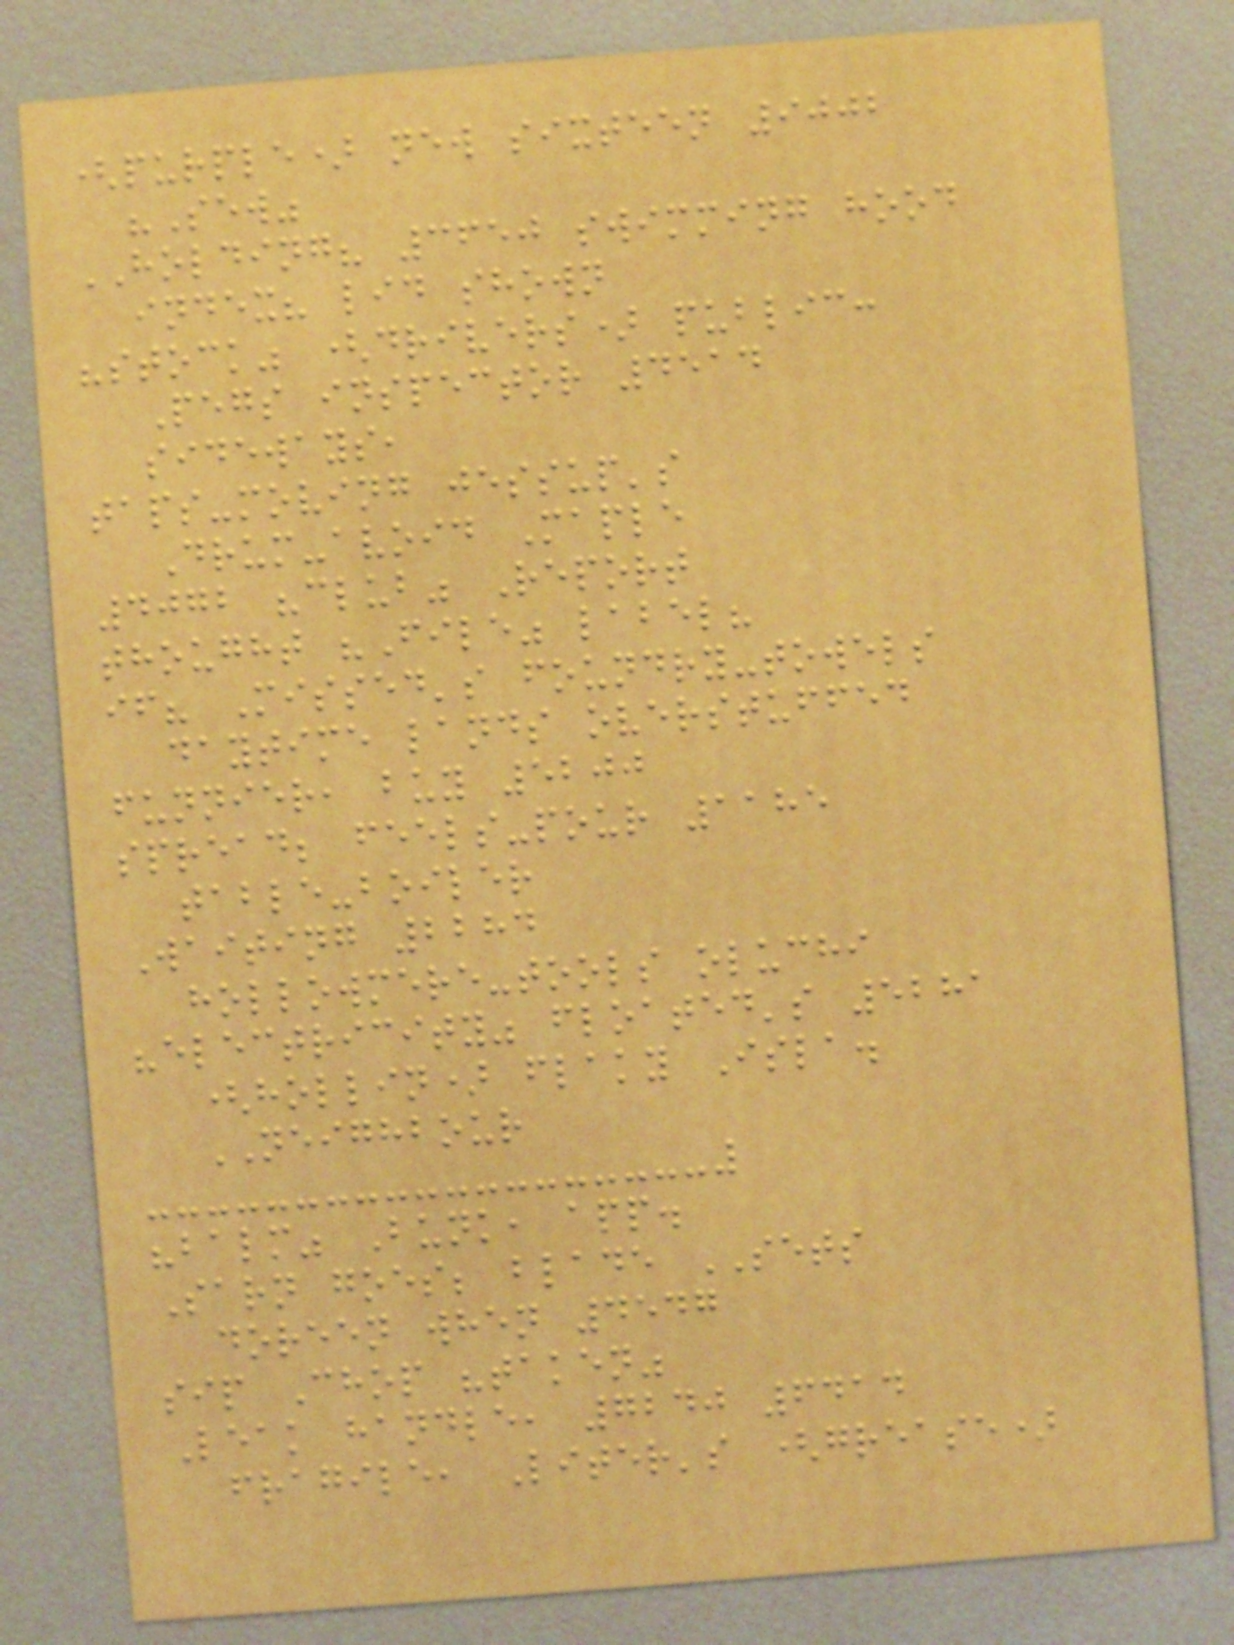(purple) new sixteen 9002
"Sew"
HOLDING? 3650 swimming hood
index? lid shown
"stock" (drivers) public:
Pegs inspector 4514
sideways,
taps-moving jessup's
Drum-avoid Maple
4072 "club" Report
thought "File" label?
if? Missed's foundry-towels
daytime lands overstuffed
funnier, buy 5200
spread; feels-pour 1185
table-boiler
Waiting 2284
hollowmere-tools oluchi
"electricity" floated's 5281
(hollin) flaky Isla.
NEIGHBOUR
"balm" Bunk, app.
Sarn goes; blade SETS
doreen when 4547
sip Chop "taken"
Leak handle, 7240 6414
fragile, Liter's (grease)
